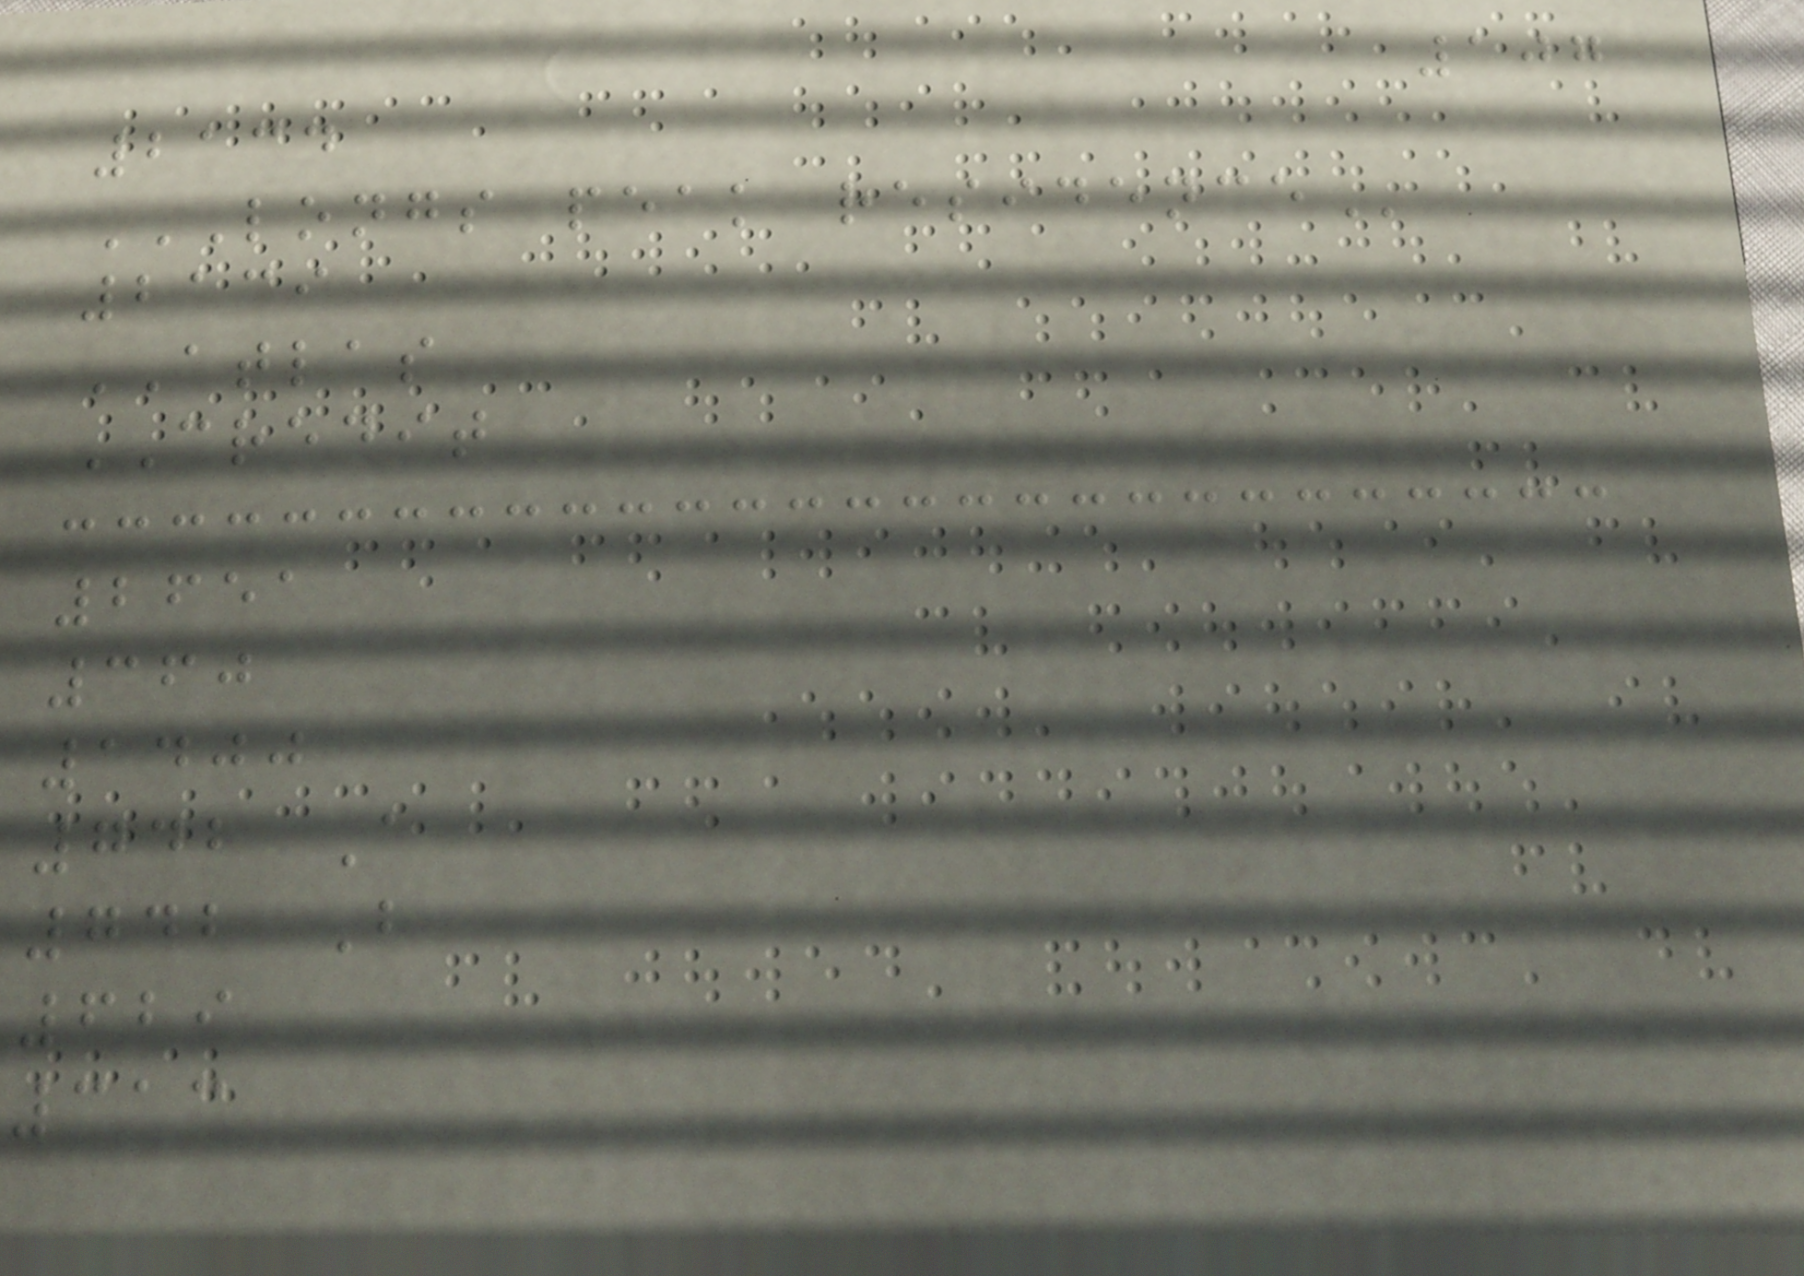107
2134
LONGS PEAK RESIDENCE
2139
ATLAS
CREDIT
2651
360
1400
742 A
742 B
629
313
